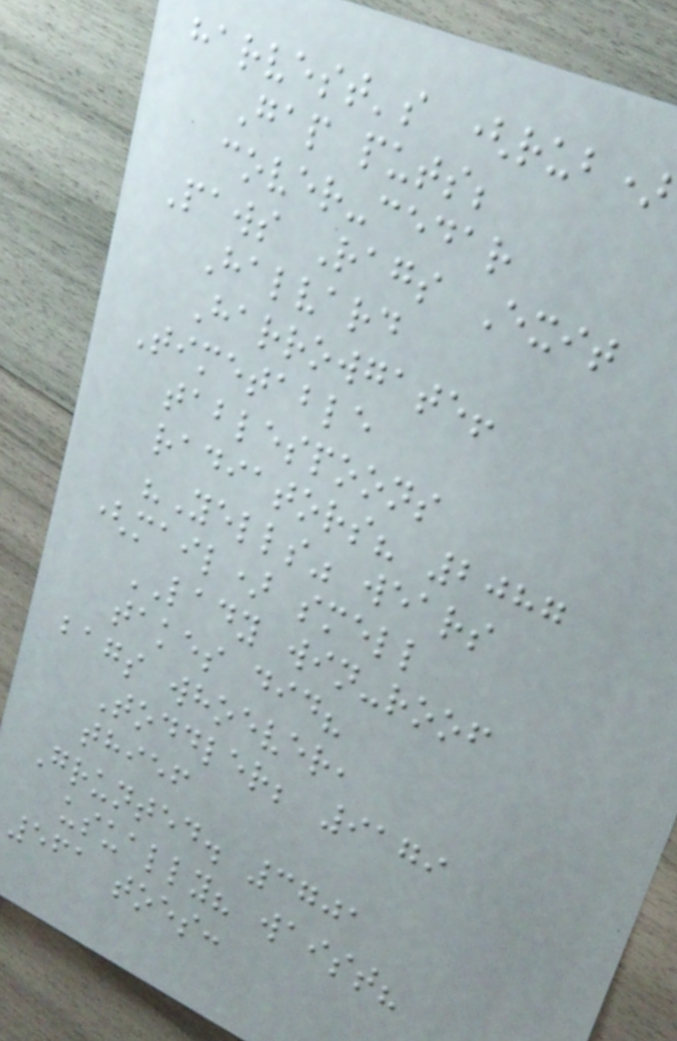harvest's (rub)
Gap puts;
cover-cedar
Paws Rags Exit
Halvard
Harrowgate!
Timetable
tablespoons
radiators? 2087
"Yells" wears
(mail) smell
LADY win-roof
takes did?
bags whoever,
Toddler; 9179
thief
Grunted. 3701
usually? waist?
561 toes:
